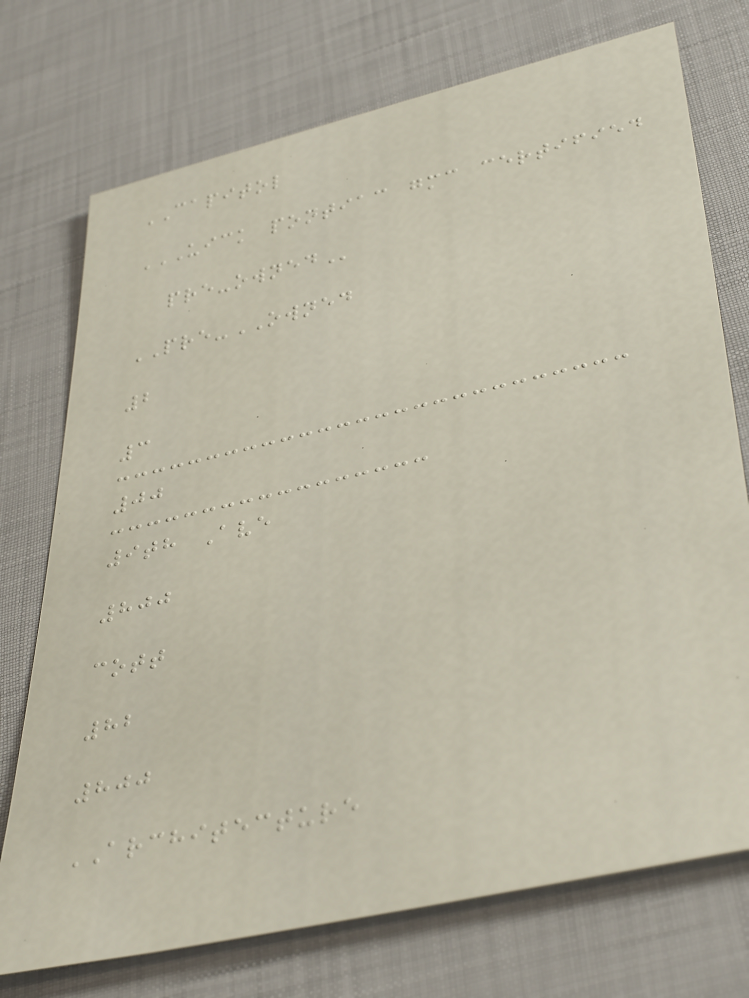CAPITOL
UICK PONTIAC GMC CERTIFIED
PRE-OWNED
PRE-OWNED
2
3
00
9th Ave
800
cott
82
800
ARCHITECTURE
